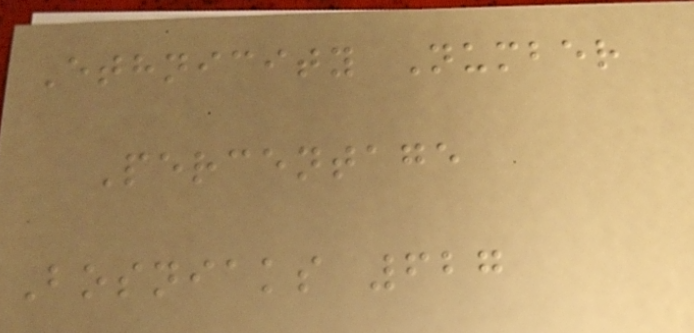Ethnicity Number
Percentage
Bosniaks 627
